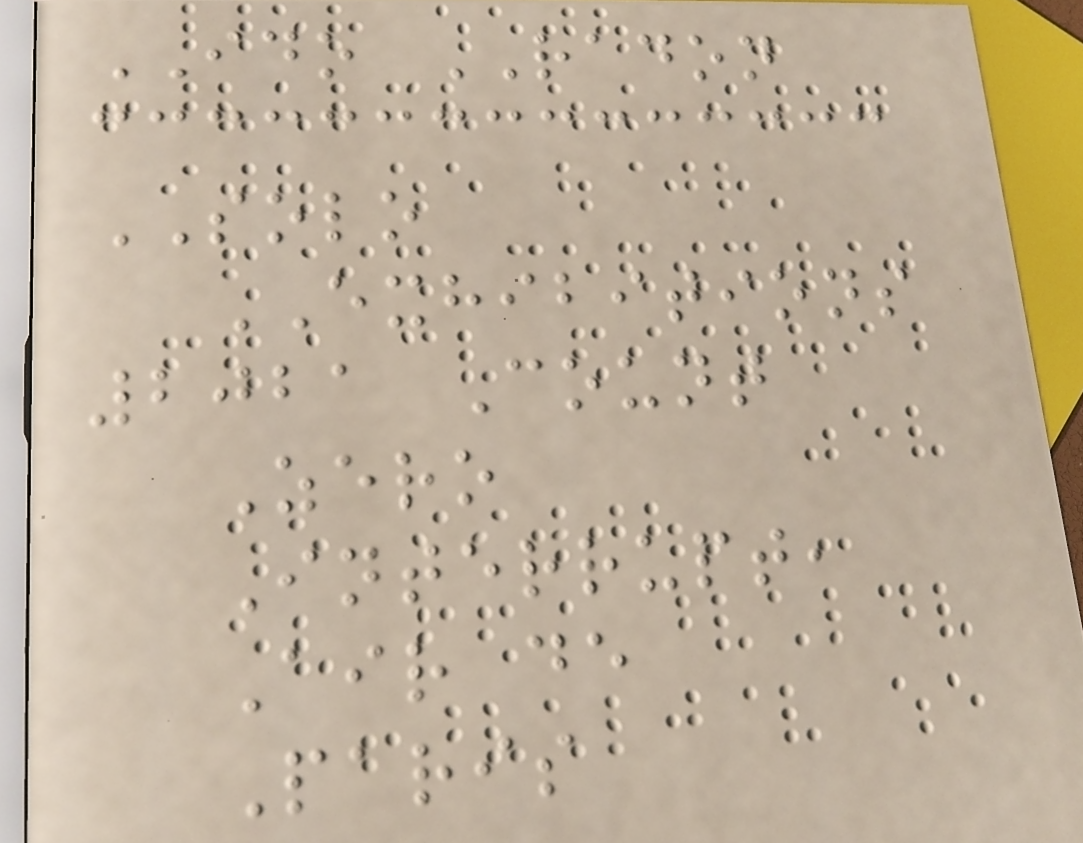IDO RADON
SOLO
EXHIBITIONS
2021 Count
Zero
Interrupt,
Air de
Paris
